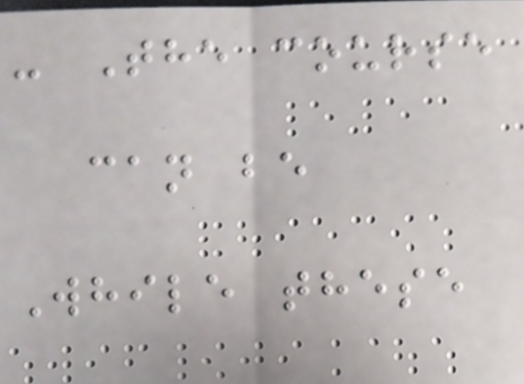- The course
can be
While these
